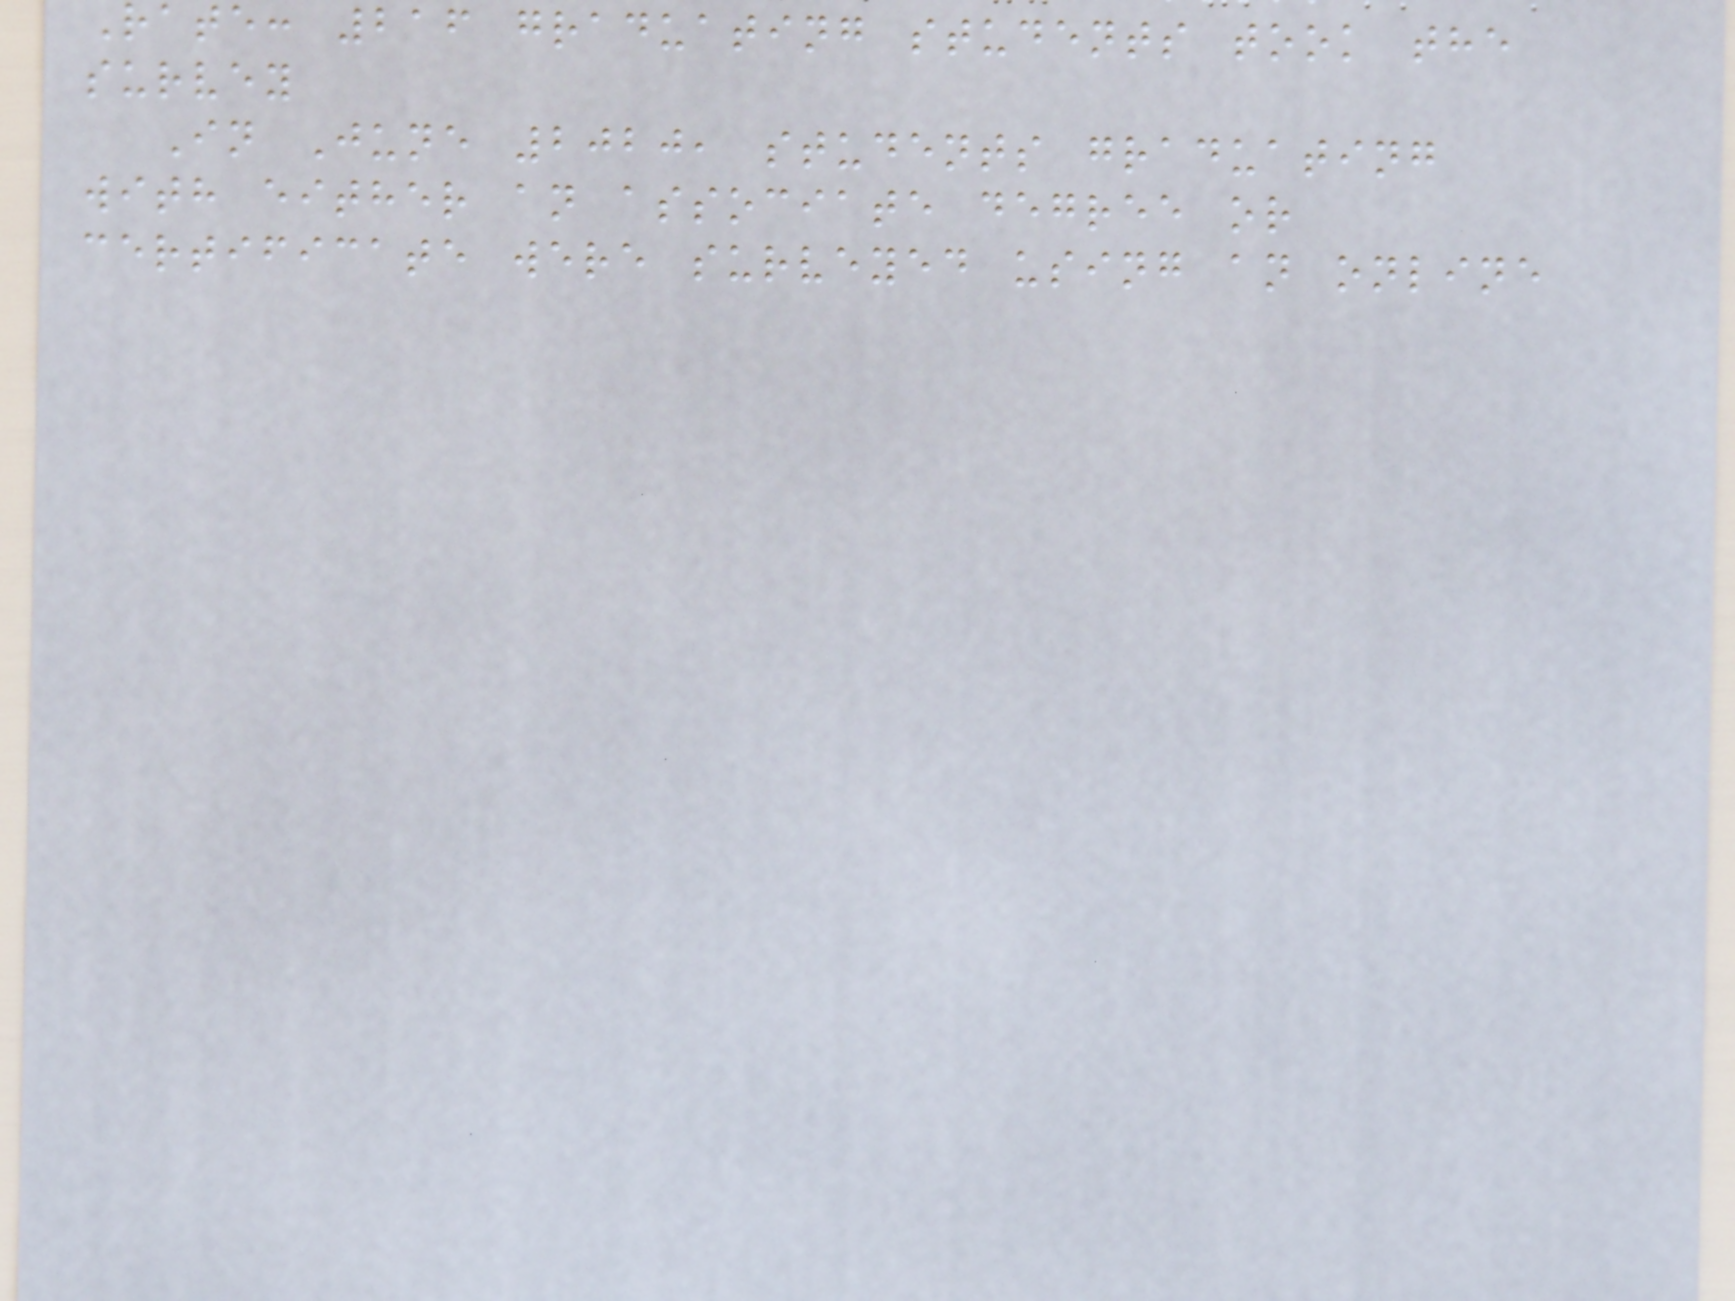Rate: 216 graduating students took the
survey
In June 2020, students graduating
with either an associate degree or
certificate were surveyed using an online
